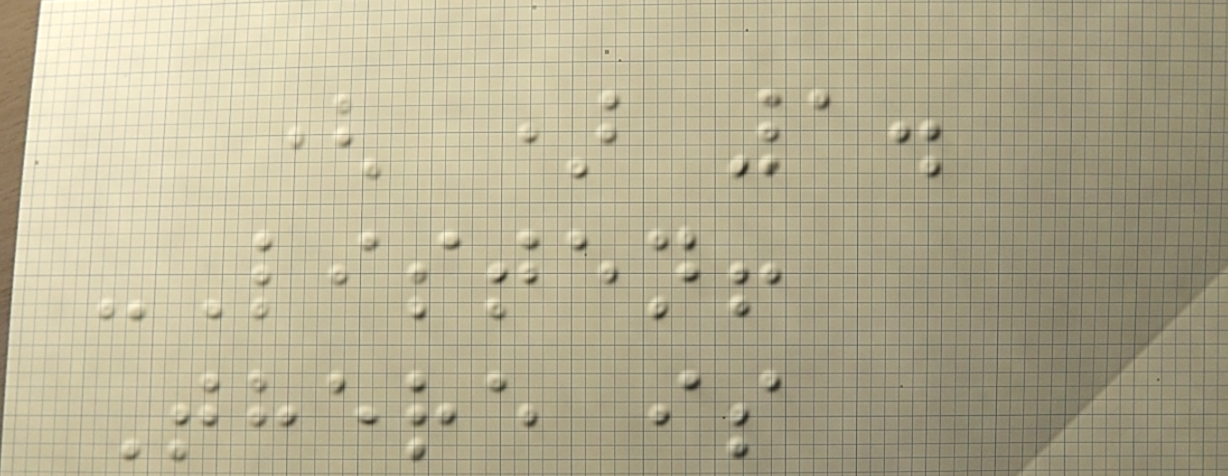( ) 1.
-Listen!
There is
